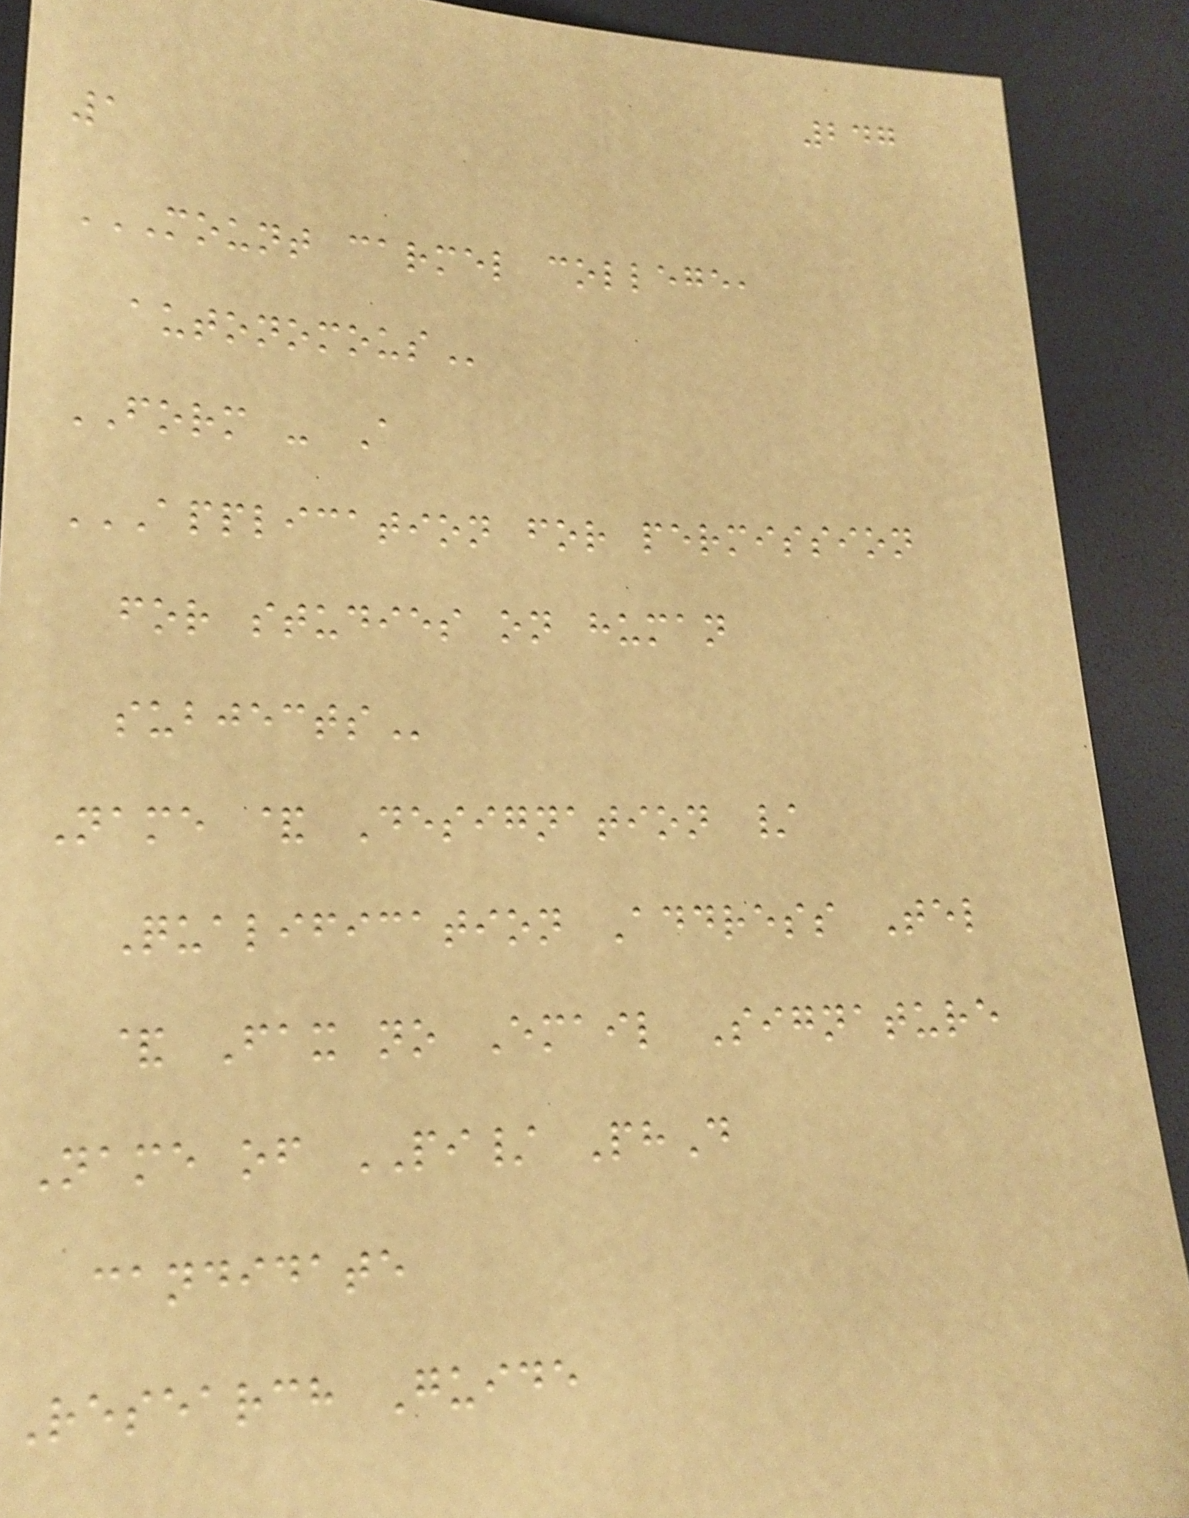247
1
MOUNT CARMEL COLLEGE,
AUTONOMOUS
FORM - A
APPLICATION FOR PERMISSION
FOR STUDIES ON HUMAN
SUBJECTS
Name & Designation /
Qualification Address Tel
& Fax no Email Signature
Name of PI/ PhD
candidate
Research Guide
